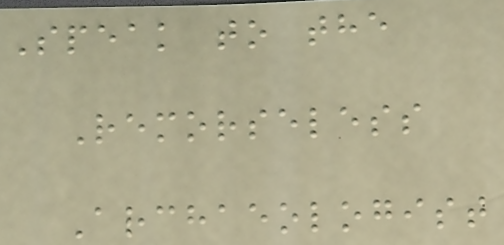Speak to the
Remorseless
Archaeologist
